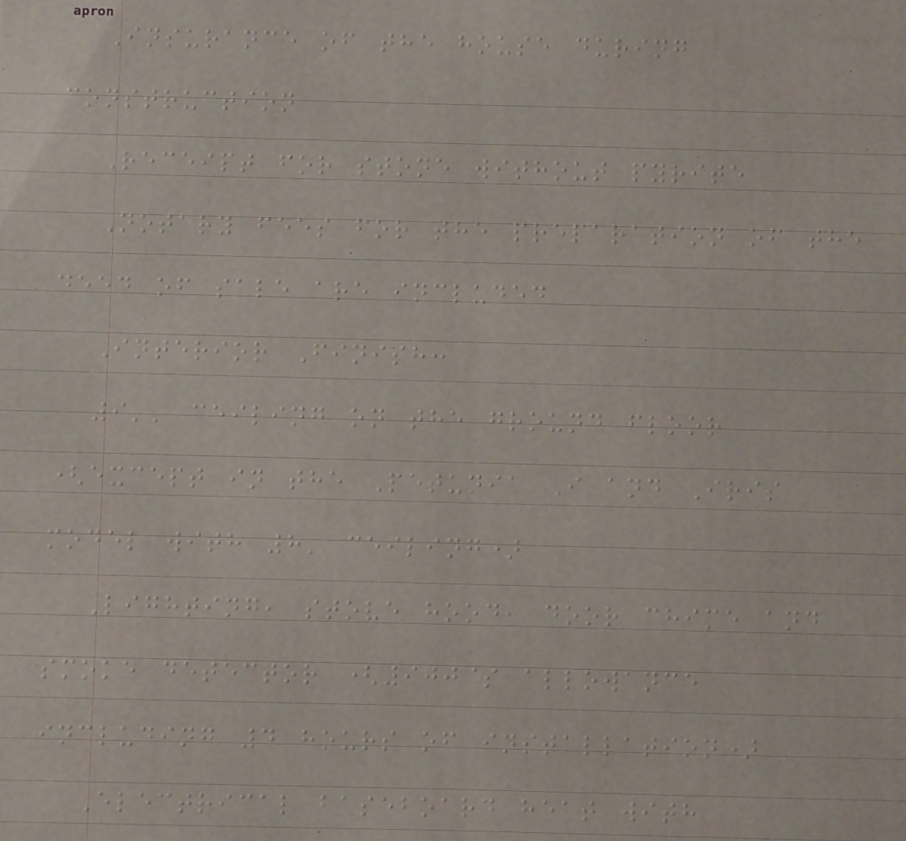Insurance of the house during
construction
Receipt for stone without pyrite
Notary fees for the preparation of the
deed of sale are included
Interior Finish:
9'' ceiling on the ground floor
(except in the Petunia I and Iris
model with 8' ceiling)
Lighting, stove hood, door chime and
smoke detector (900$ allowance
including 4 hours of installation)
Electrical baseboard heat with
